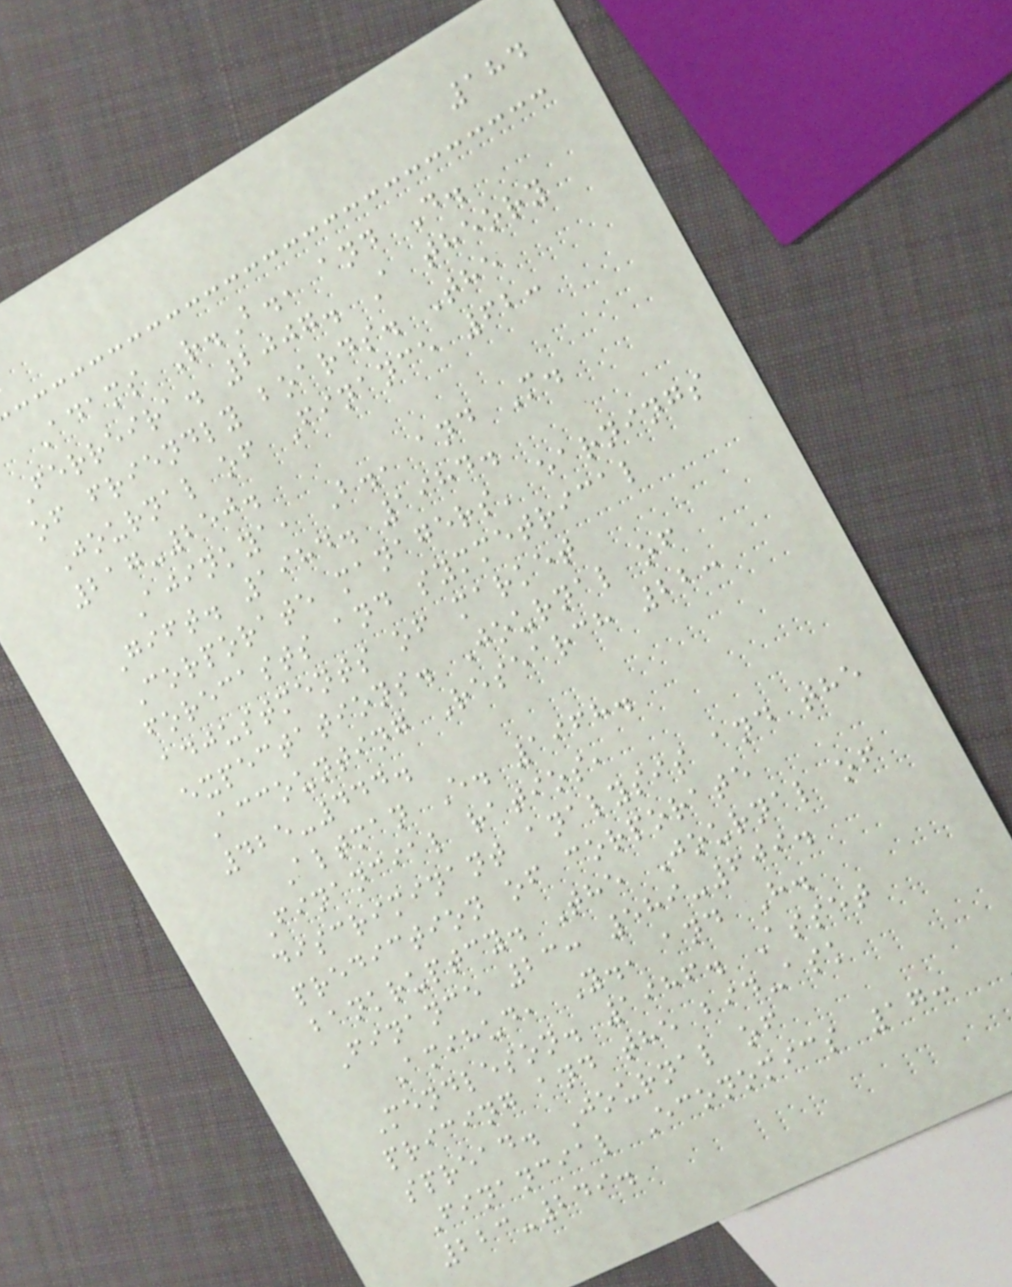184
Adams R.B., and D.
Ferreira. 2007. A theory
of friendly boards. The
Journal of Finance 62:
217-250.
Ajinkya, B., and M.
Gift. 1984. 1984.
Corporate managers' earnings
forecasts and symmetrical
adjustments of market
expectations. Journal of
Accounting Research 22:
425-444.
Altman E. 1968.
Financial ratios,
discriminant analysis and the
prediction of corporate
bankruptcy. The Journal of
Finance 23: 589-609.
Amihud, Y., and H.
Mendleson. 1986. Asset
pricing and the bid-ask
spread. Journal of
Financial Economics 17:
223-249.
